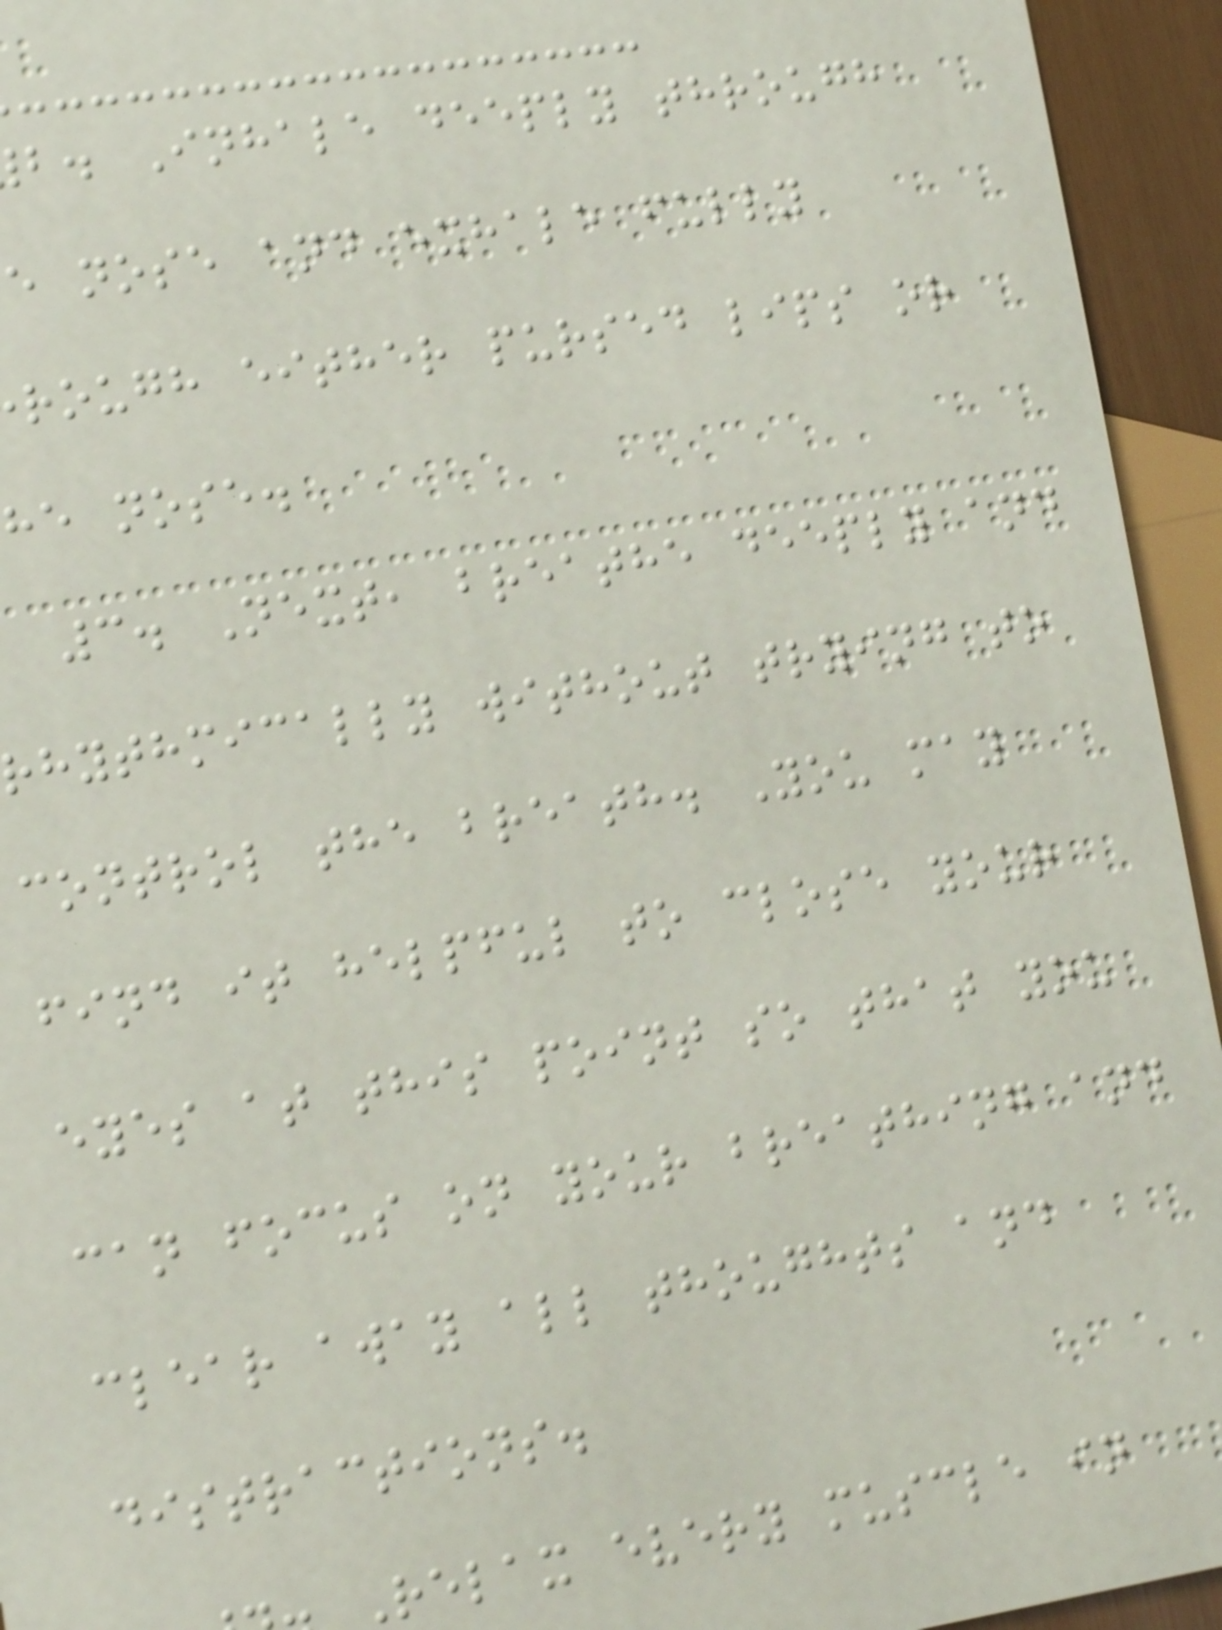b. Inhale deeply through
e nose and exhale fully
rough either pursed lips or
he nose.
3. Next, breathe deeply and
rhythmically without trying to
control the breath. You may
find it helpful to close your
eyes at this point so that you
can focus on your breathing and
clear away all thoughts and
distractions.
Relax every muscle in
